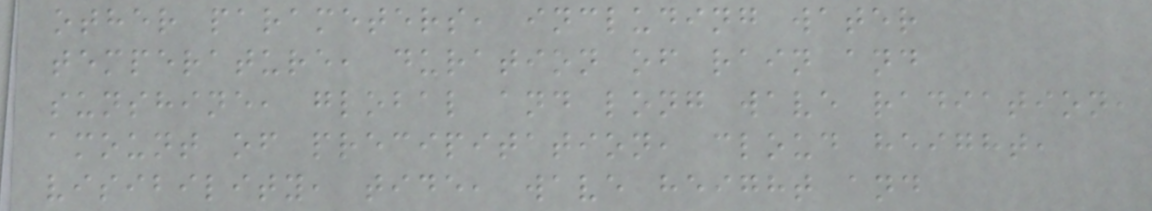other parameters, including water
temperature, duration of rain and
sunshine, global and long wave radiation,
amount of precipitation, cloud height,
visibility, tide, wave height and
